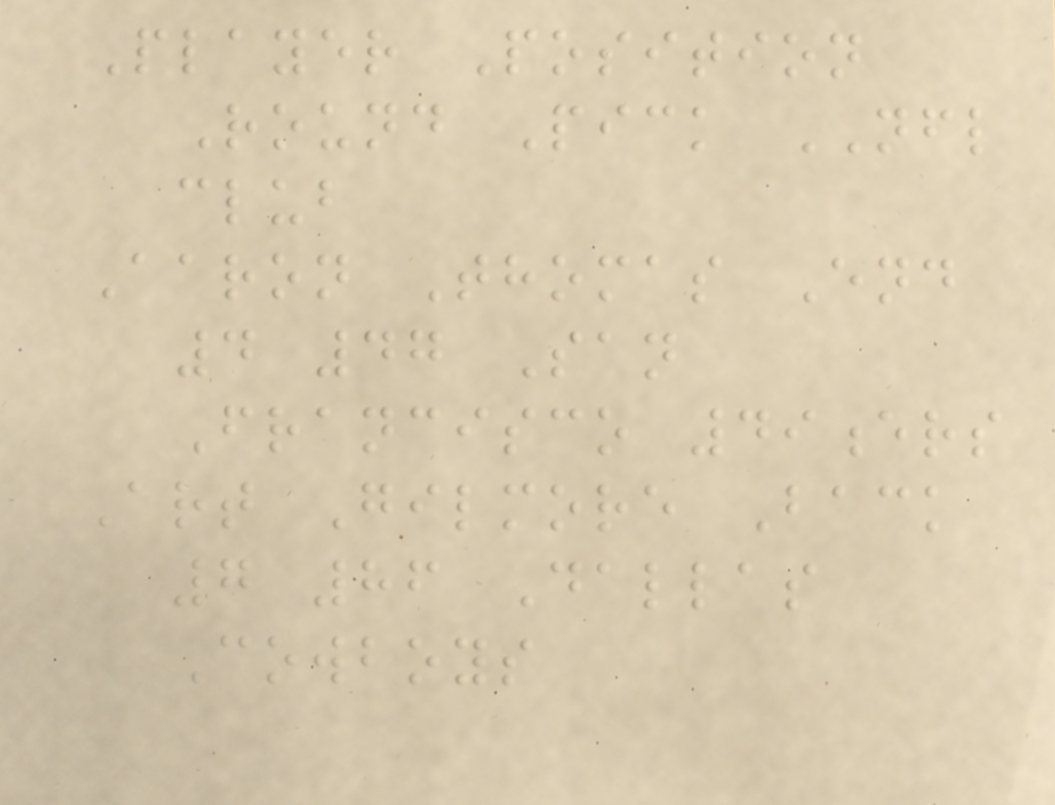Player Position
Round Pick NFL
club
Aaron Thomas End
4 47 San
Francisco 49ers
Art Gilmore Back
7 86 Dallas
Cowboys
